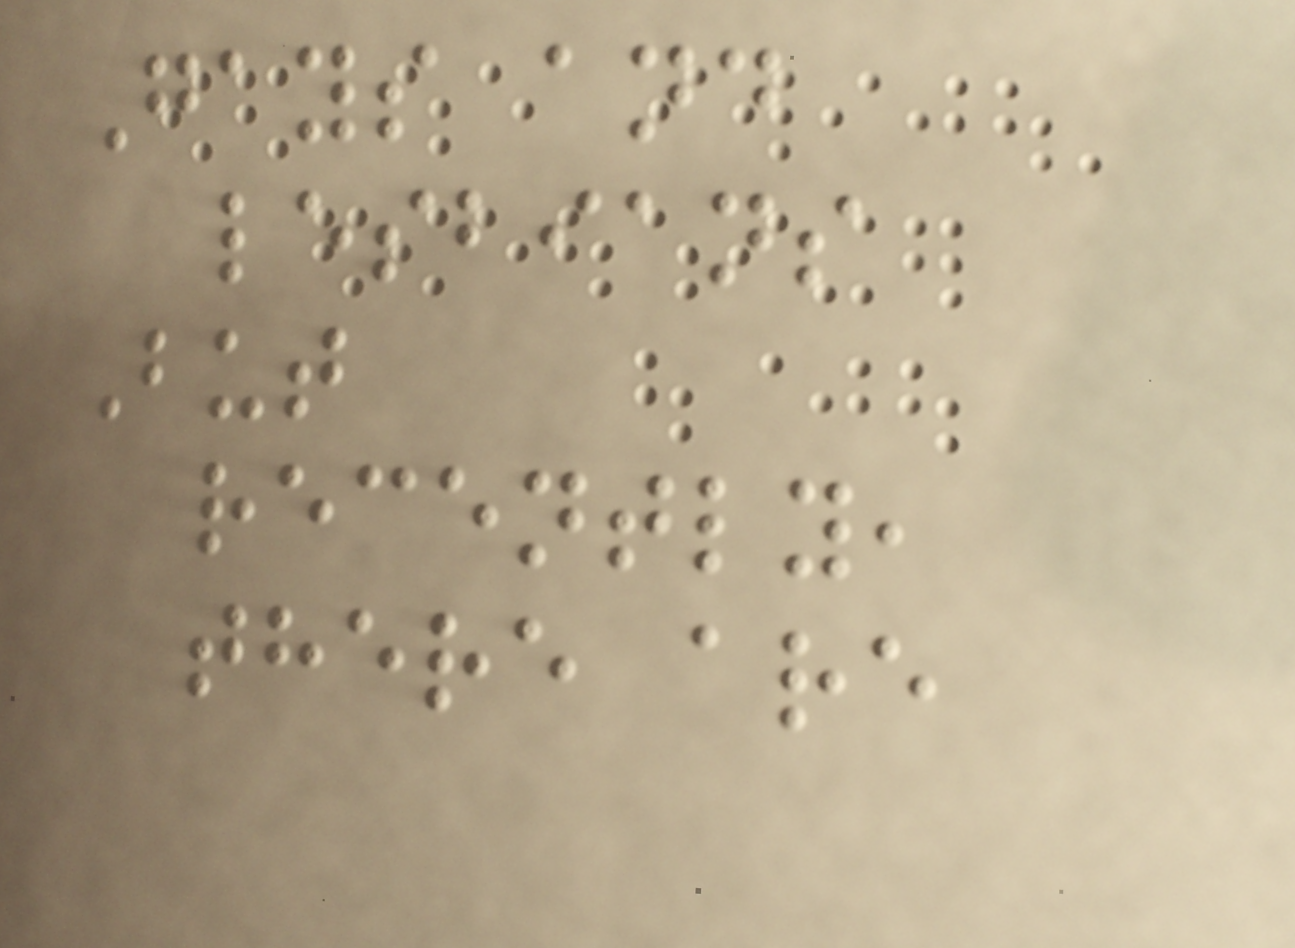Gays and
lesbians
But
recently,
there are
